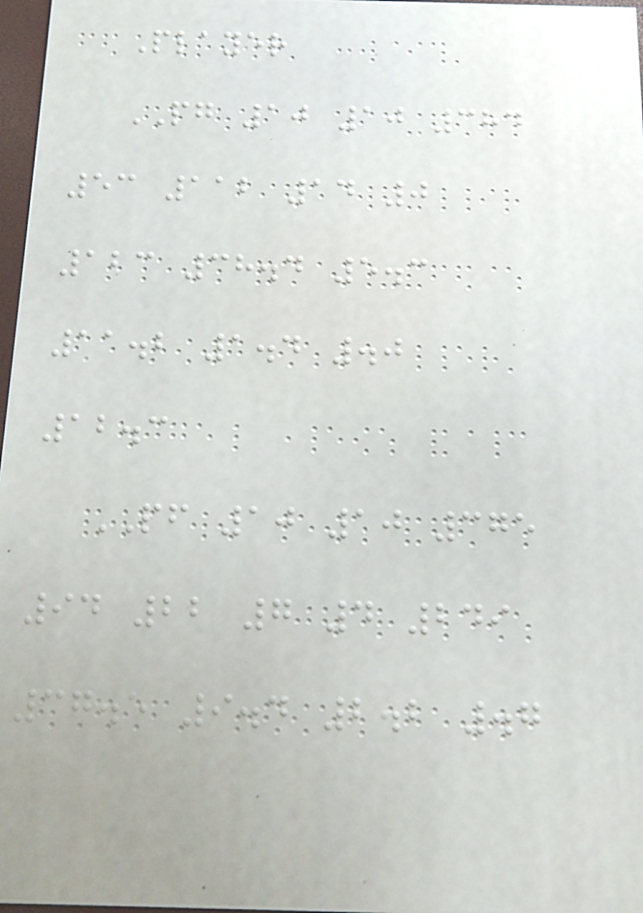Player
PG 10 10 384
53 112 14 0
123 38.4 5.3
11.2 1.4 .0
12.3
PF 10 10 375
94 22 7 4 249
37.5 9.4 2.2 .7
